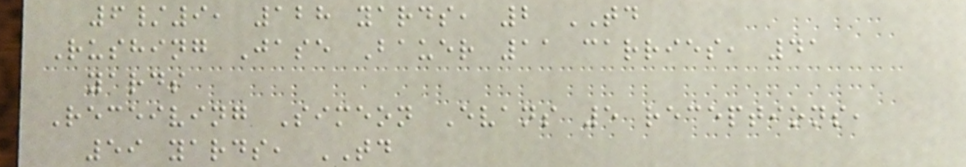6/9, 128 yards, 2 TD
Rushing Jase Bauer 11 carries, 41
yards
Receiving Simeon Evans 5 receptions,
59 yards, TD
